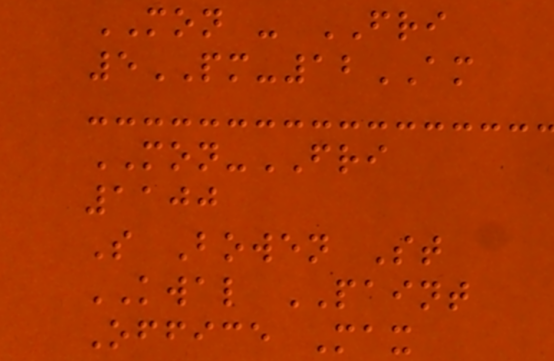MON - FRI
5PM-12AM
MON-FRI
1100
S Bowen St
KWAL PAINT
Office Max
